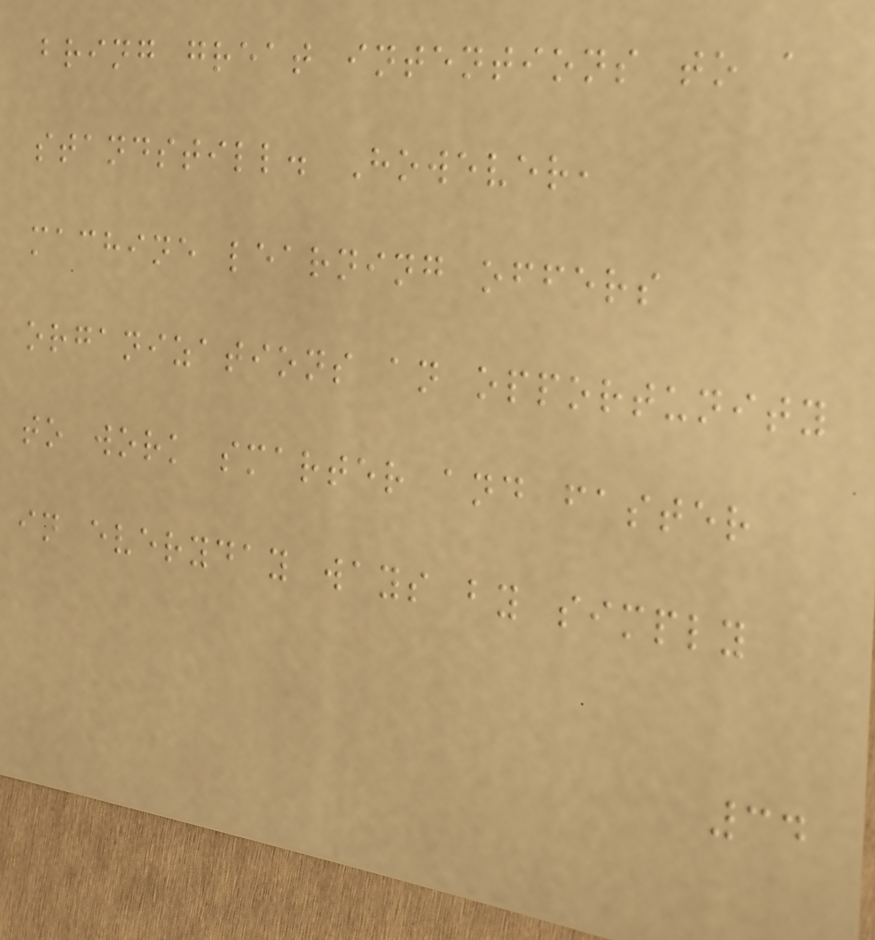bring great intentions to a
standstill. However,
machine learning offers
organizations an opportunity
to work smarter and faster
in everyday ways by simply
34
